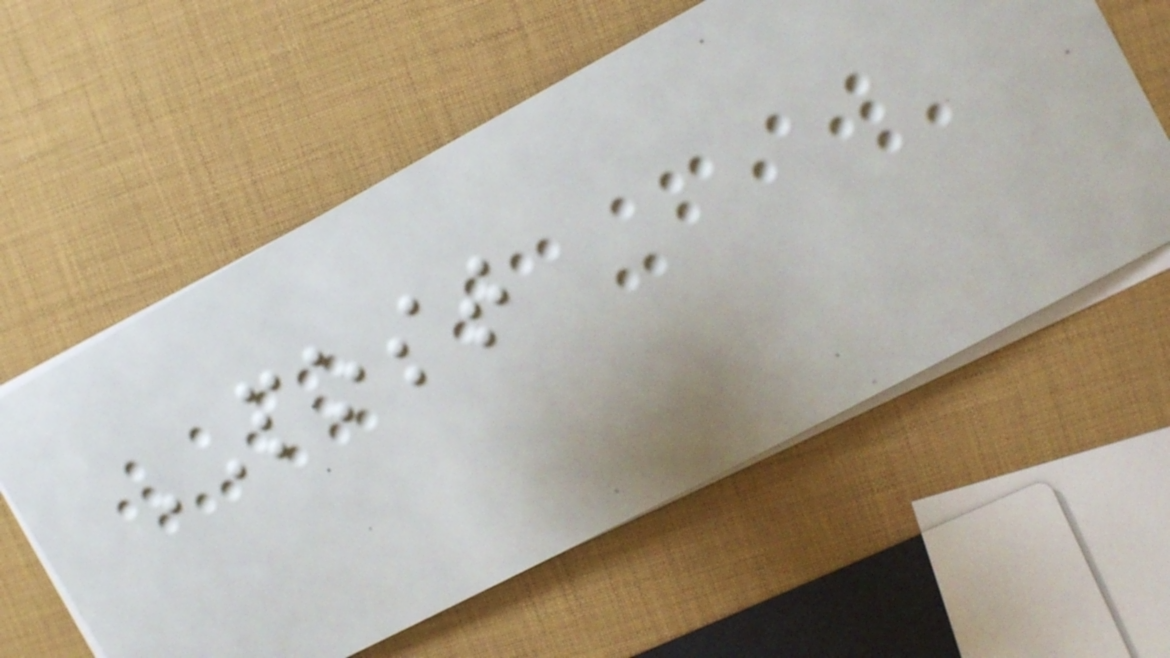POST
